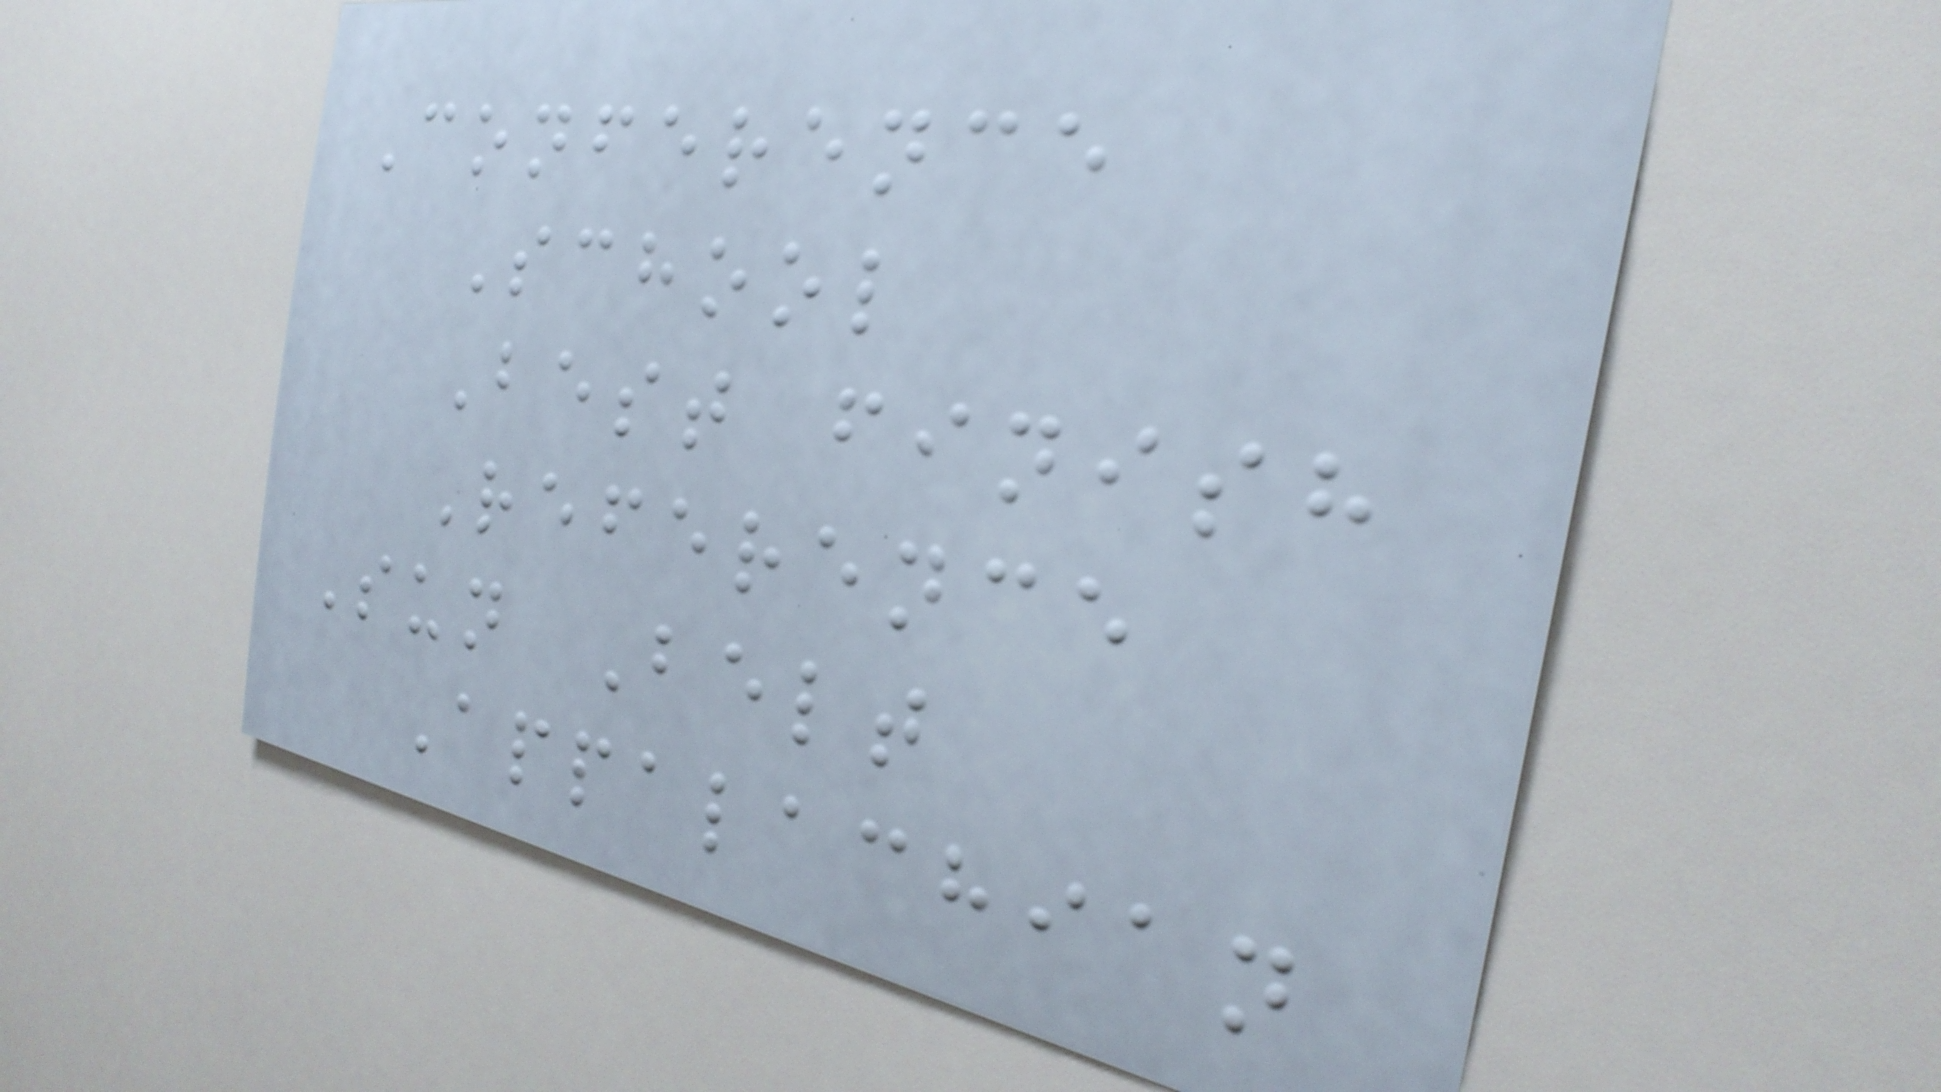Conference
School
Best finish
Reference
Sun Belt
Appalachian
